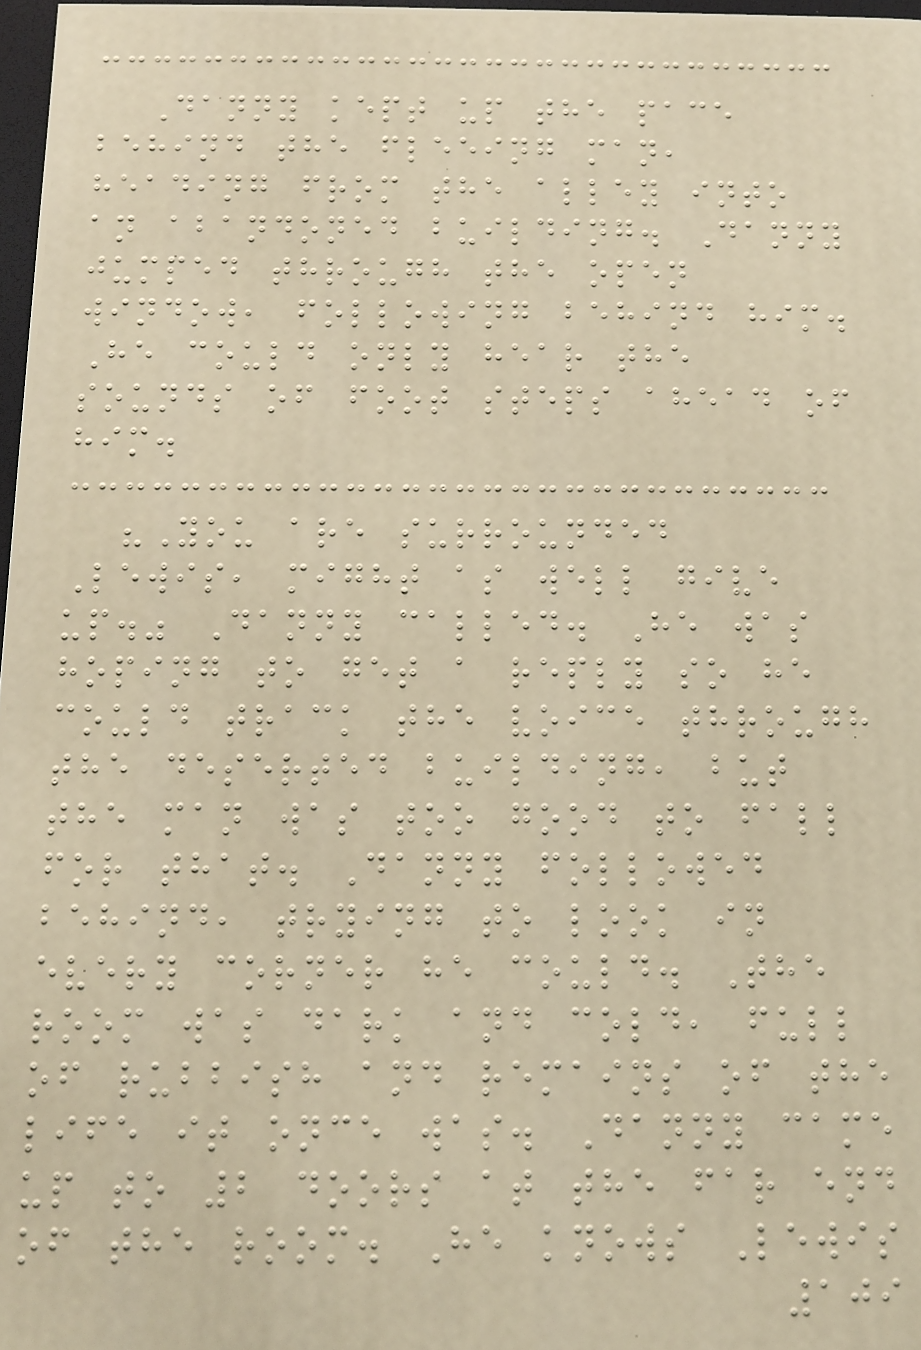Danny kept up the pace
behind the fleeing man,
heading from the alley into
an abandoned building. Danny
jumped through the open
window, following behind him.
He could only hear the
sounds of foot steps ahead of
him.
"You are surrounded
Lewis, might as well give
up." Danny called. He was
hoping to get a reply so he
could track the voice through
the deserted building, but
the man was too good to fall
for that. Danny followed
behind, trying to look in
every corner he could. The
room was dark and cold, full
of rubbish and remains of the
life it once was. Danny came
up to 2 doors at the far end
of the room. He knows Lewis
109
